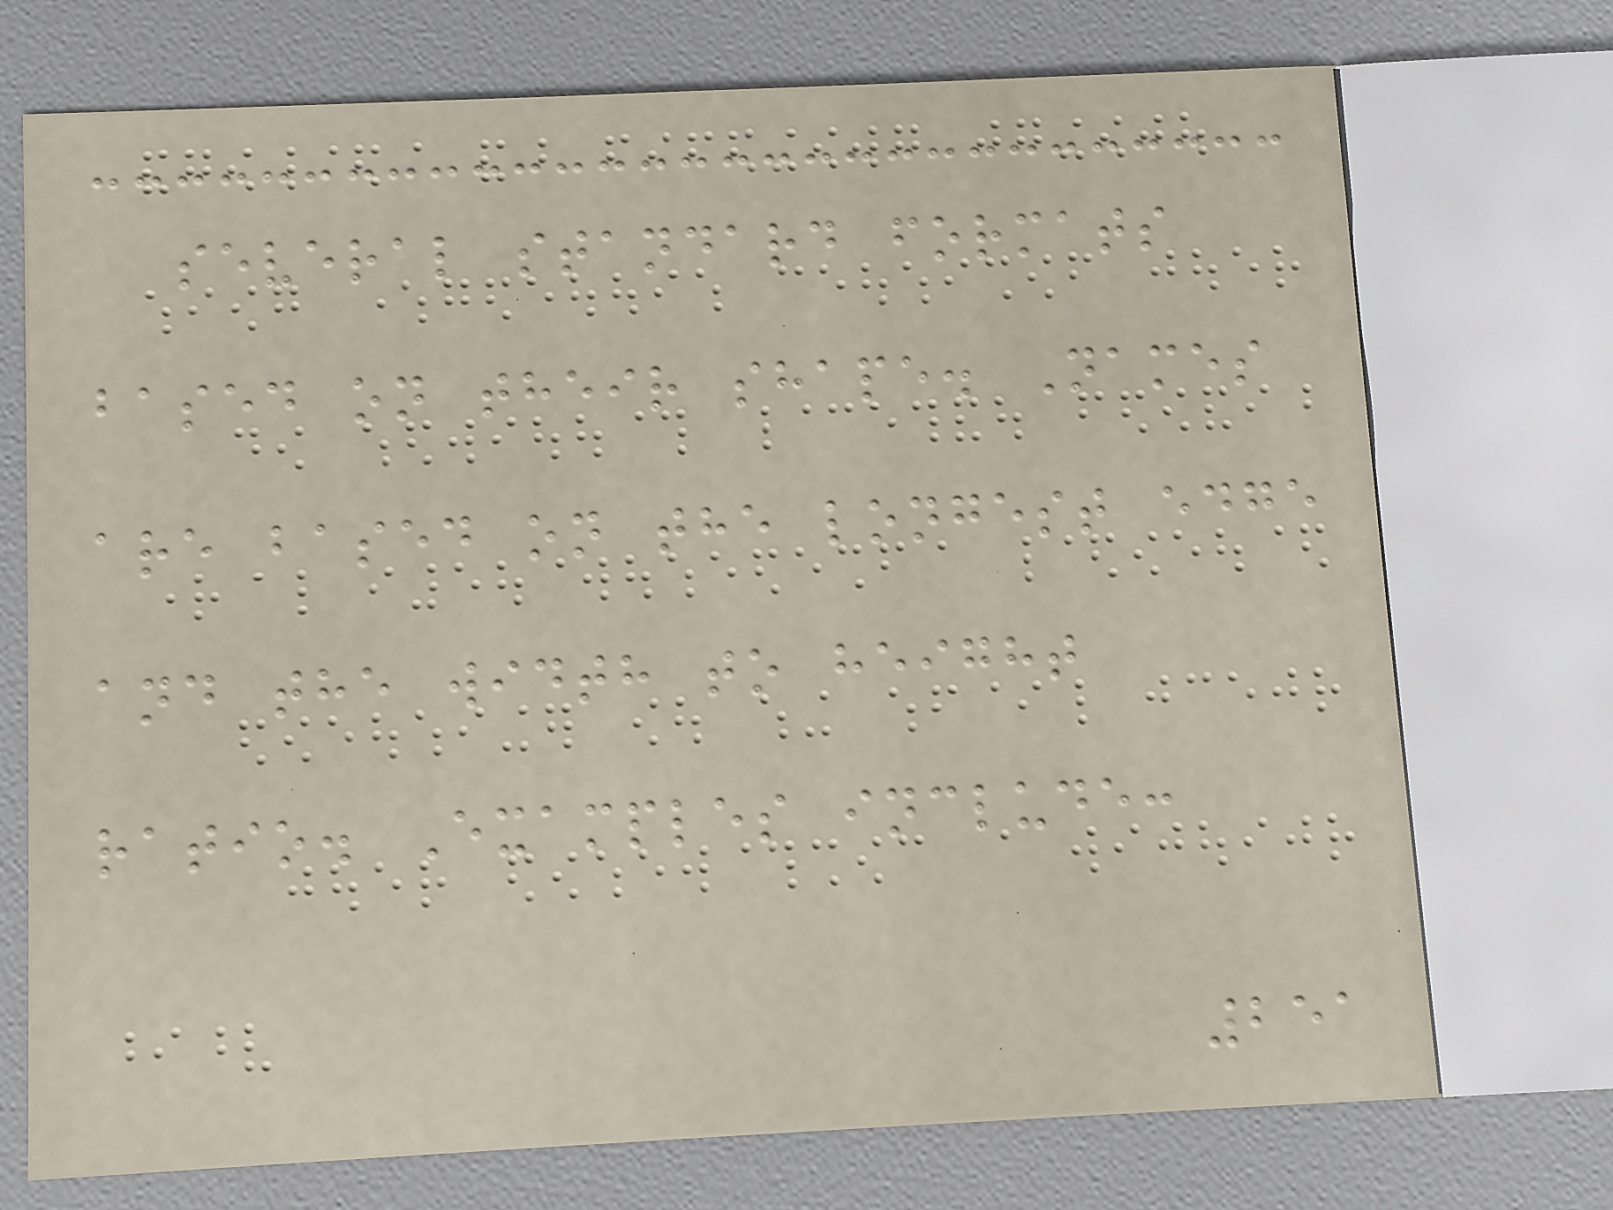several standard formats
based on their shape. Names
are based on the longest edge
and the width to height
ratio. Examples include:
251
